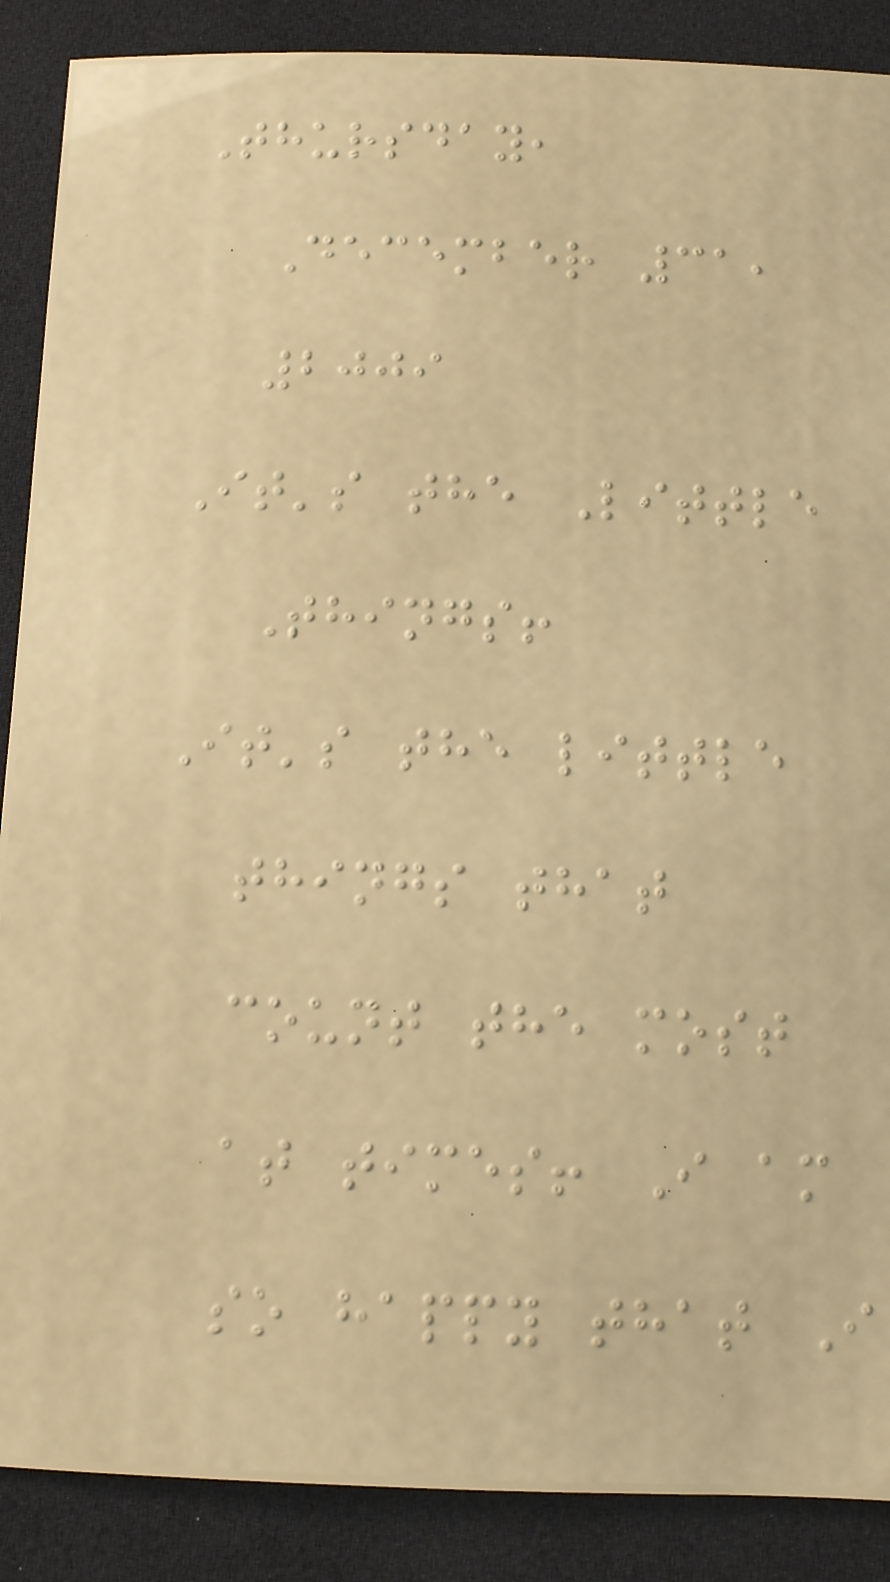Thursday,
December 31,
2009
It's the Little
Things!
It's the little
things that
count the most
at times! I am
so happy that I
